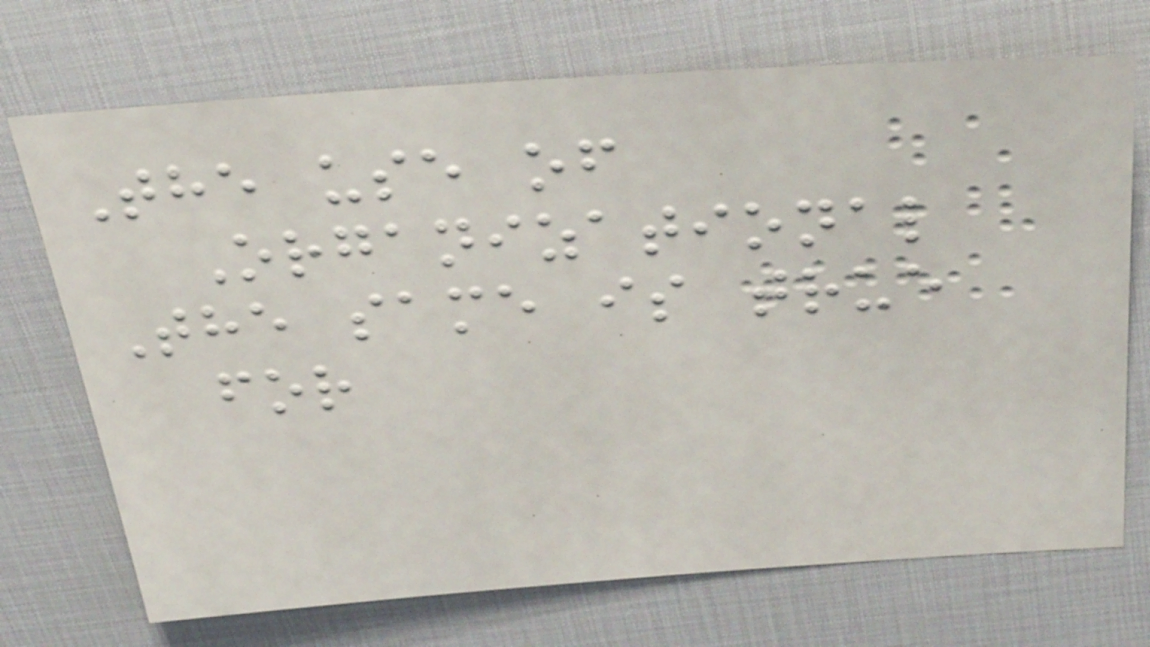The use of
Organizational
The same is true
for
